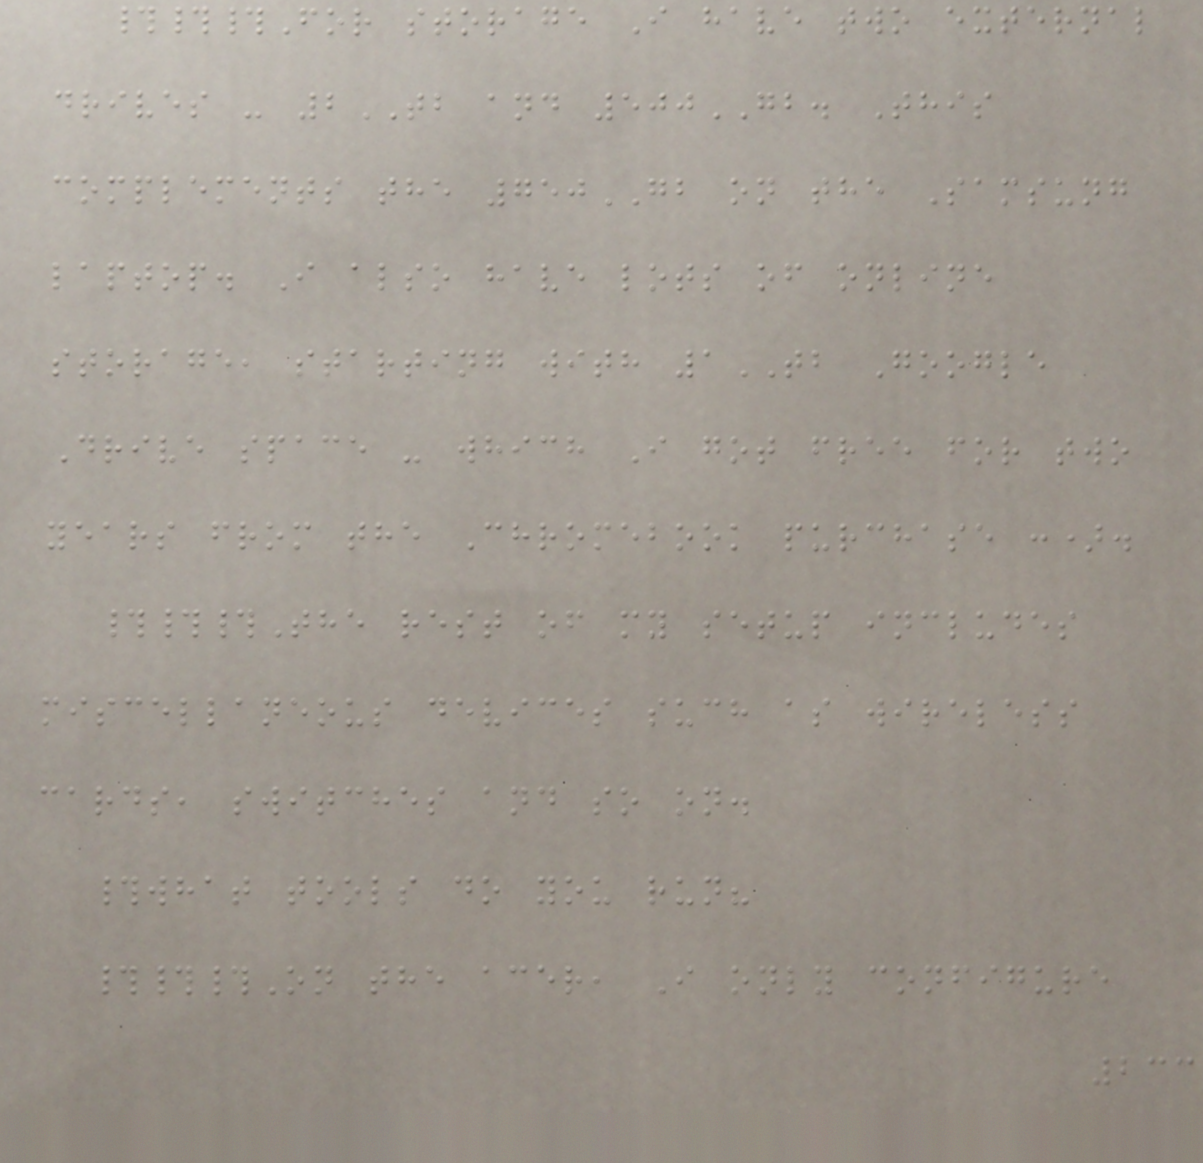###For storage I have two external
drives - 2TB and 500GB. This
complements the 750GB on the Samsung
laptop. I also have lots of online
storage, starting with 1TB Google
Drive space - which I got free for two
years from the Chromebook purchase :).
###The rest of my setup includes
miscellaneous devices such as wireless
cards, switches and so on.
#what tools do you run?
###On the acer, I only configure
233
